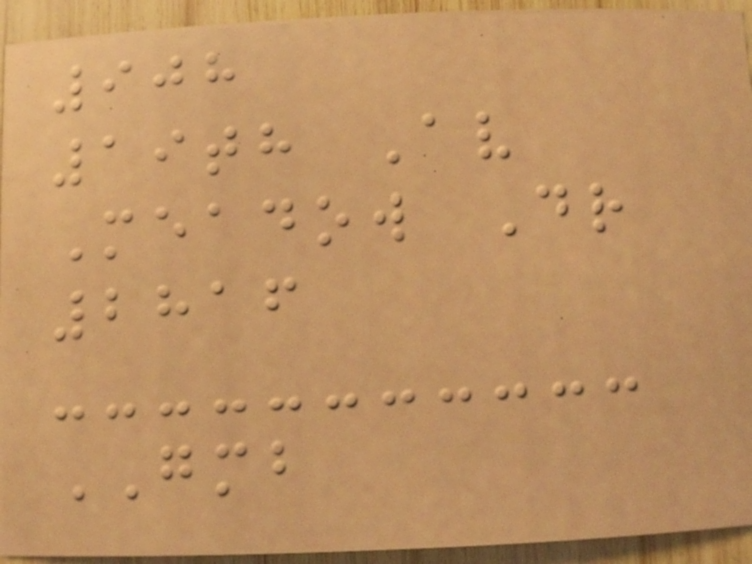908
19th Av
Meadow Dr
2816
GMB
